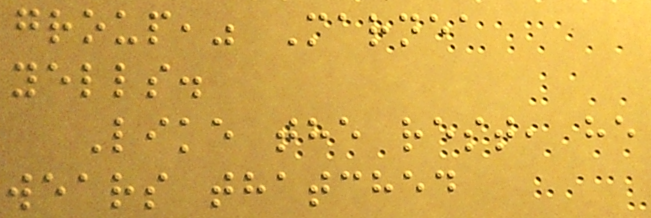group," Marnea
yells.
Like the rest, he
wears thatched
